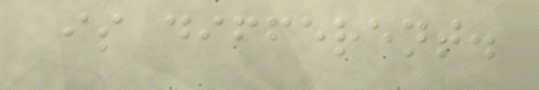is different.
